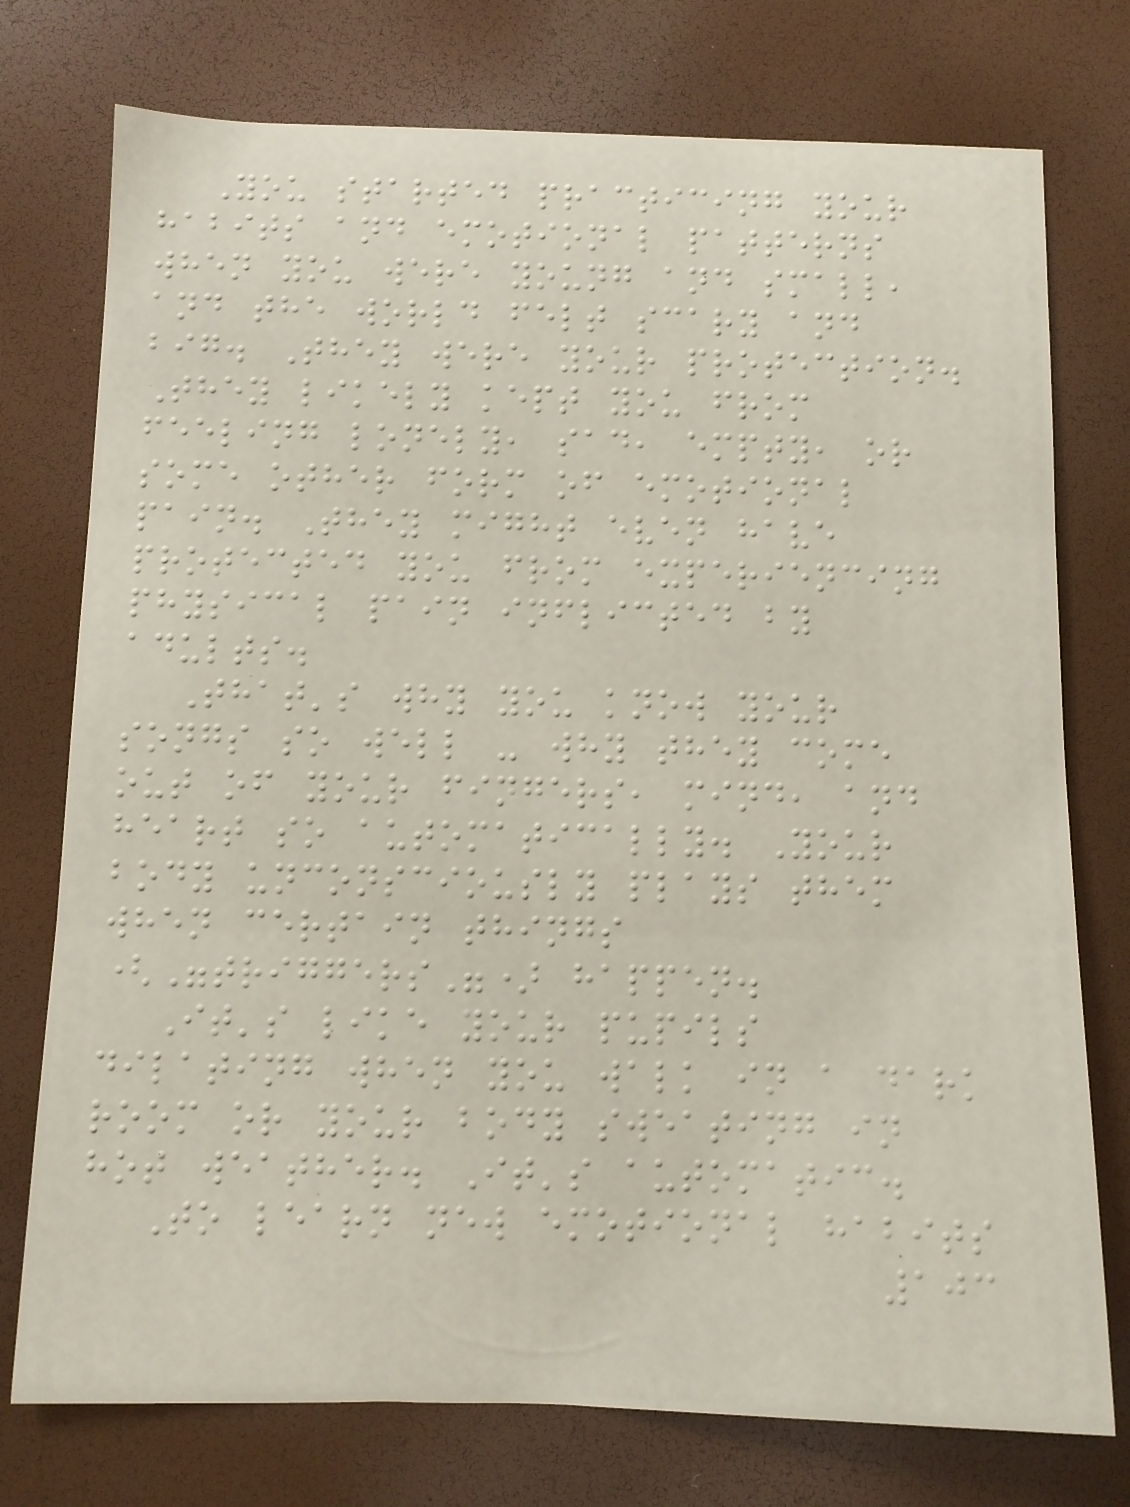You started practicing your
habits and emotional patterns
when you were young and small,
and the world felt scary and
big. They were your protection.
They likely kept you from
feeling lonely, sad, empty, or
some other form of emotional
pain. They might even have
protected you from experiencing
physical pain inflicted by
adults.
That's why you know your
songs so well - why they come
out of your fingers, mind, and
heart so automatically. Your
body unconsciously plays them
when certain things
("triggers") happen.
It's like your pupils
dilating when you walk in a dark
room or your body sweating in
hot weather. It's automatic.
To learn new emotional habits
103
